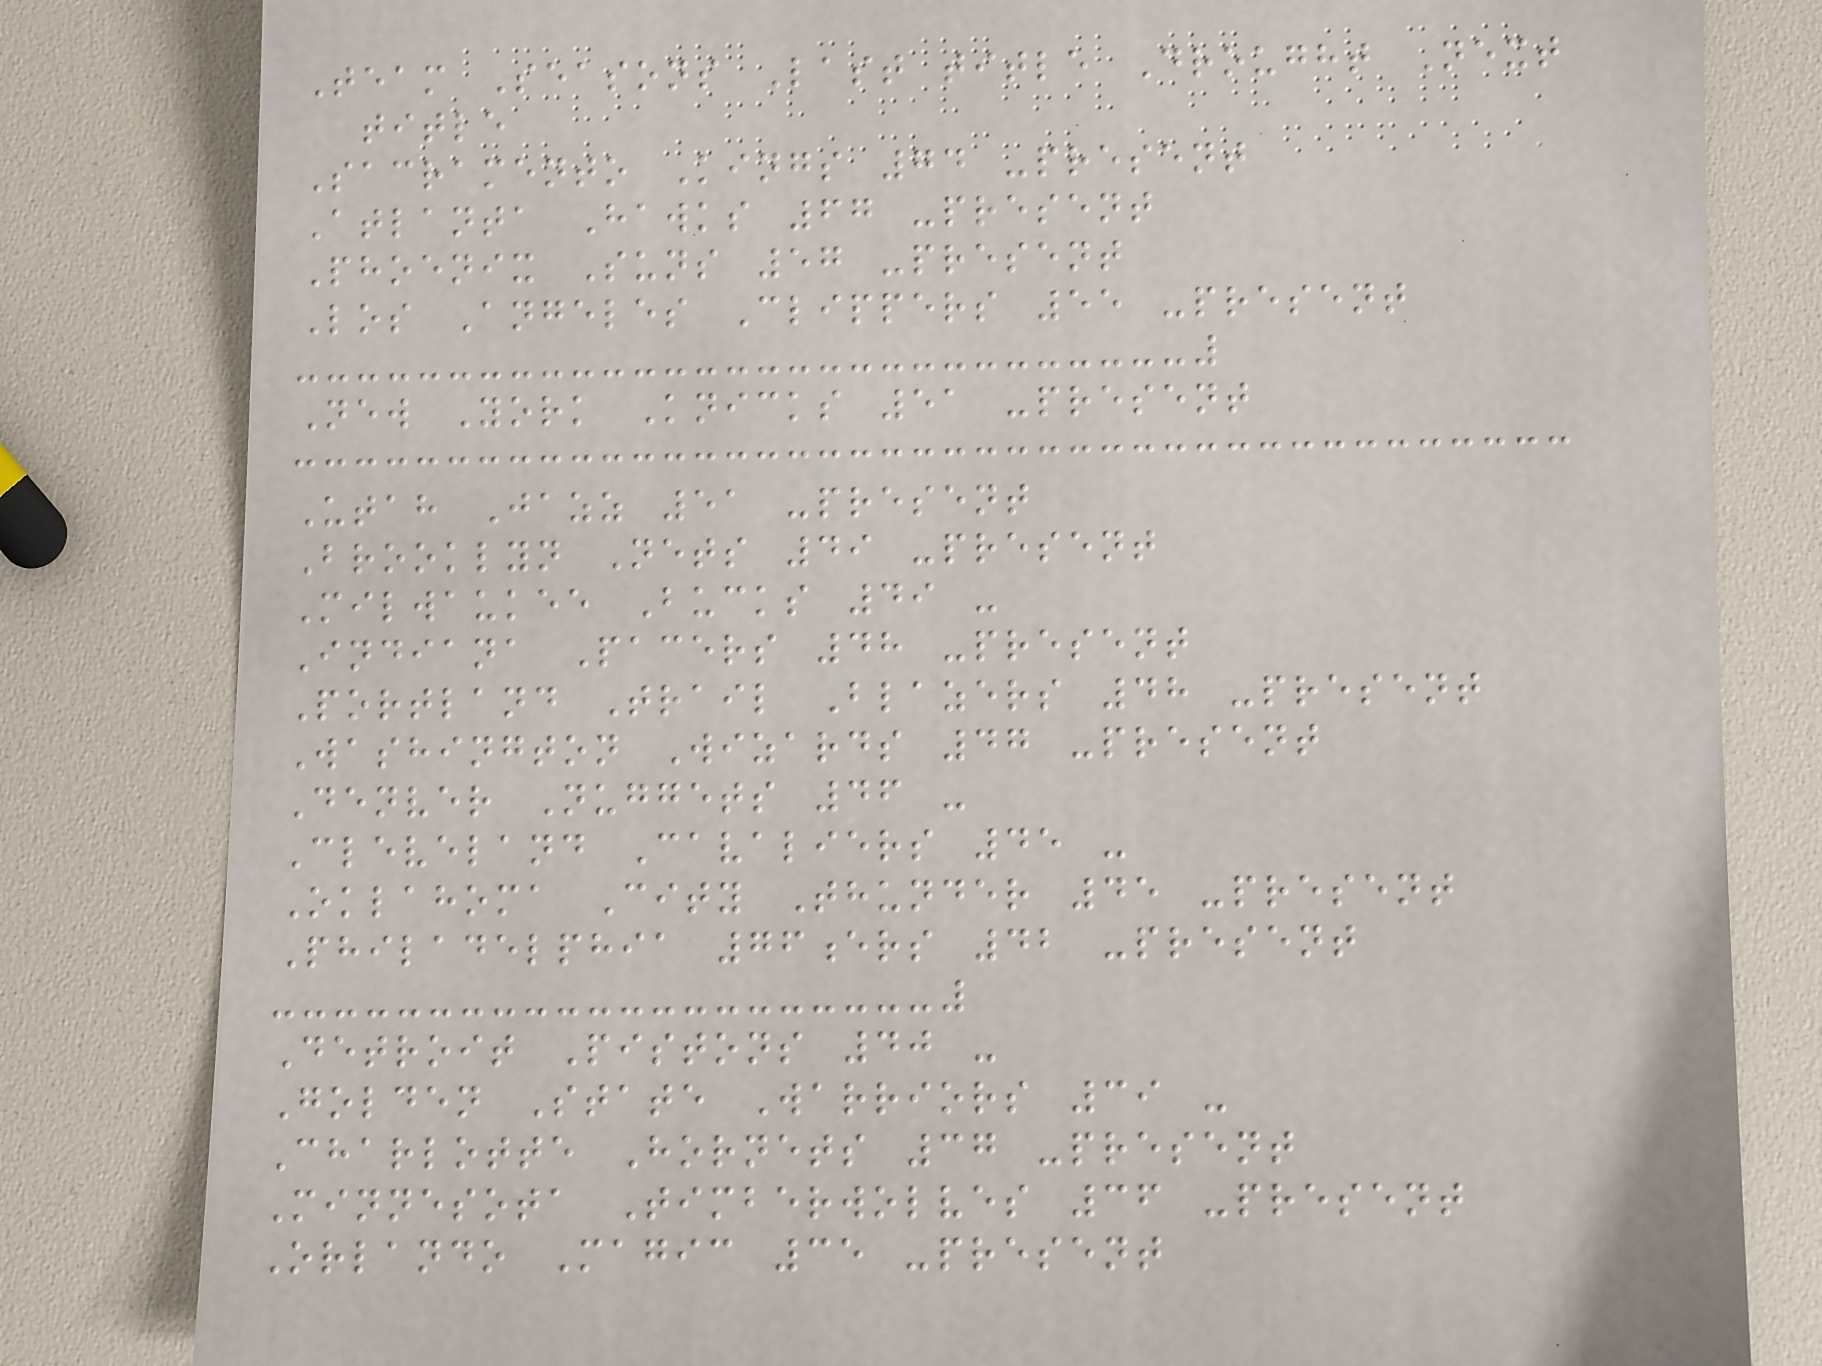Team Seasons Last title Drought Next
title
Sacramento Kings 74 -present
Atlanta Hawks 67 -present
Phoenix Suns 57 -present
Los Angeles Clippers 55 -present
New York Knicks 51 -present
Utah Jazz 51 -present
Brooklyn Nets 49 -present
Milwaukee Bucks 49 -
Indiana Pacers 48 -present
Portland Trail Blazers 48 -present
Washington Wizards 47 -present
Denver Nuggets 46 -
Cleveland Cavaliers 45 -
Oklahoma City Thunder 45 -present
Philadelphia 76ers 42 -present
Detroit Pistons 40 -
Golden State Warriors 39 -
Charlotte Hornets 37 -present
Minnesota Timberwolves 36 -present
Orlando Magic 35 -present
